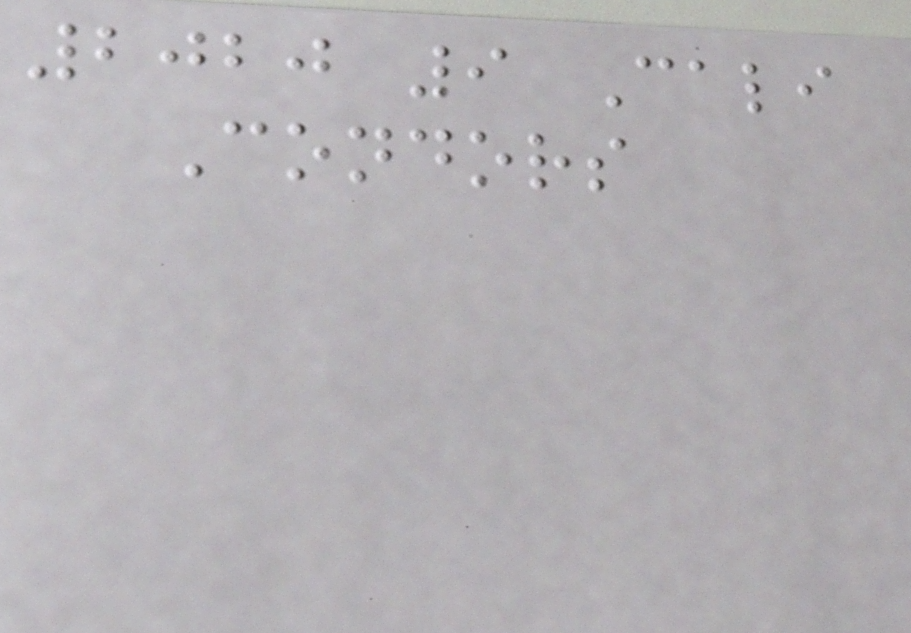2020 9 Cali
Condors
